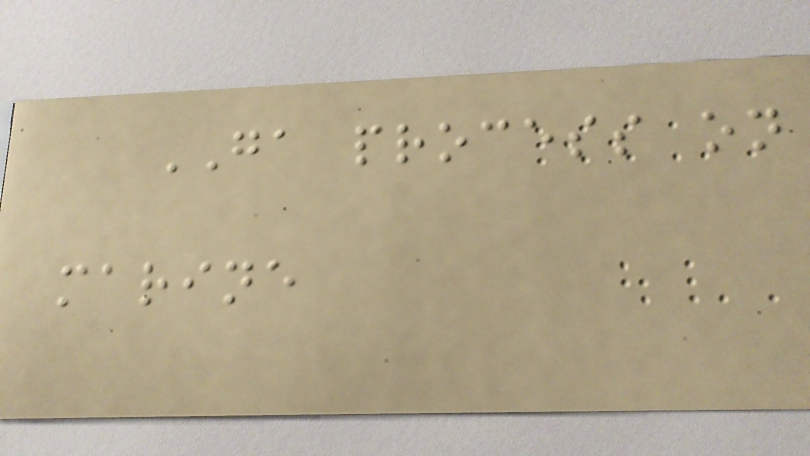GA process on
marine
